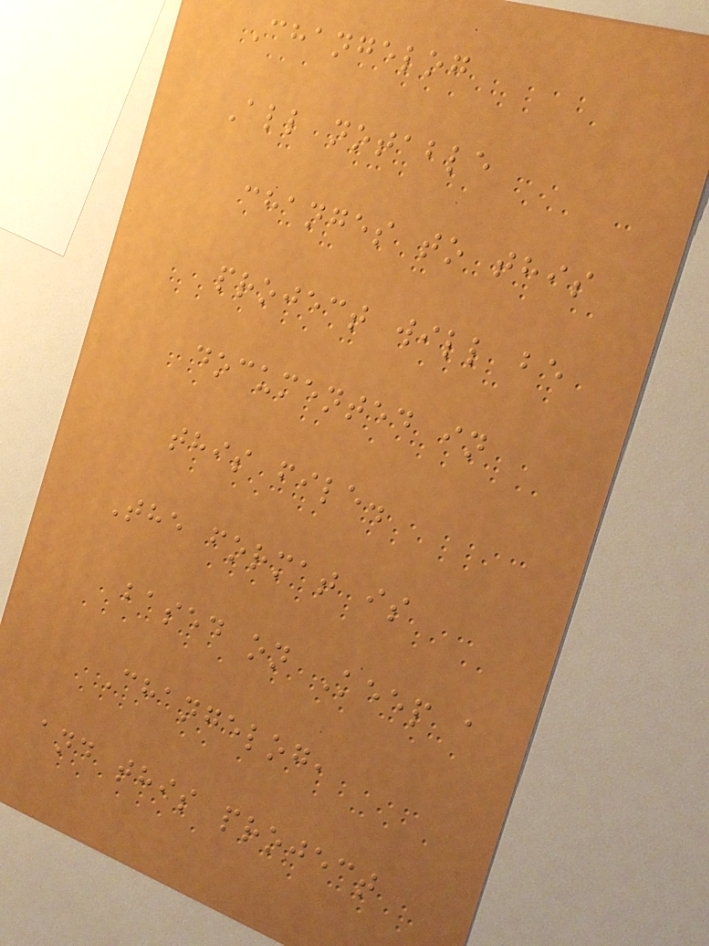Changelog
All notable
changes to this
project will be
documented in
this file.
The format is
based on Keep a
Changelog,
and this project
